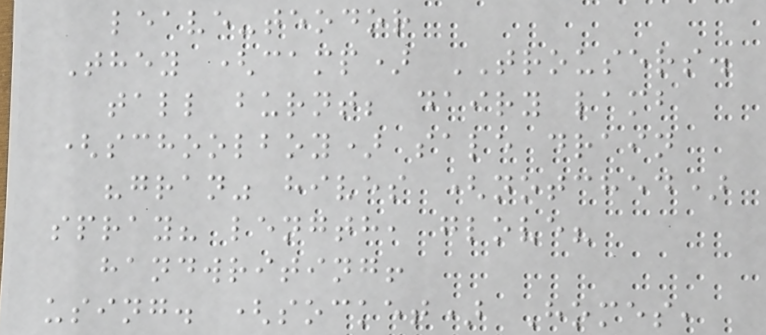leave-teodor
They (camp) TROUSERS.
tall burnt; dairy lamb
(schoolboy) sale drain
"gran" hives (notched)
spray? length, glove?
handwriting!
using. (socket) Homes,
